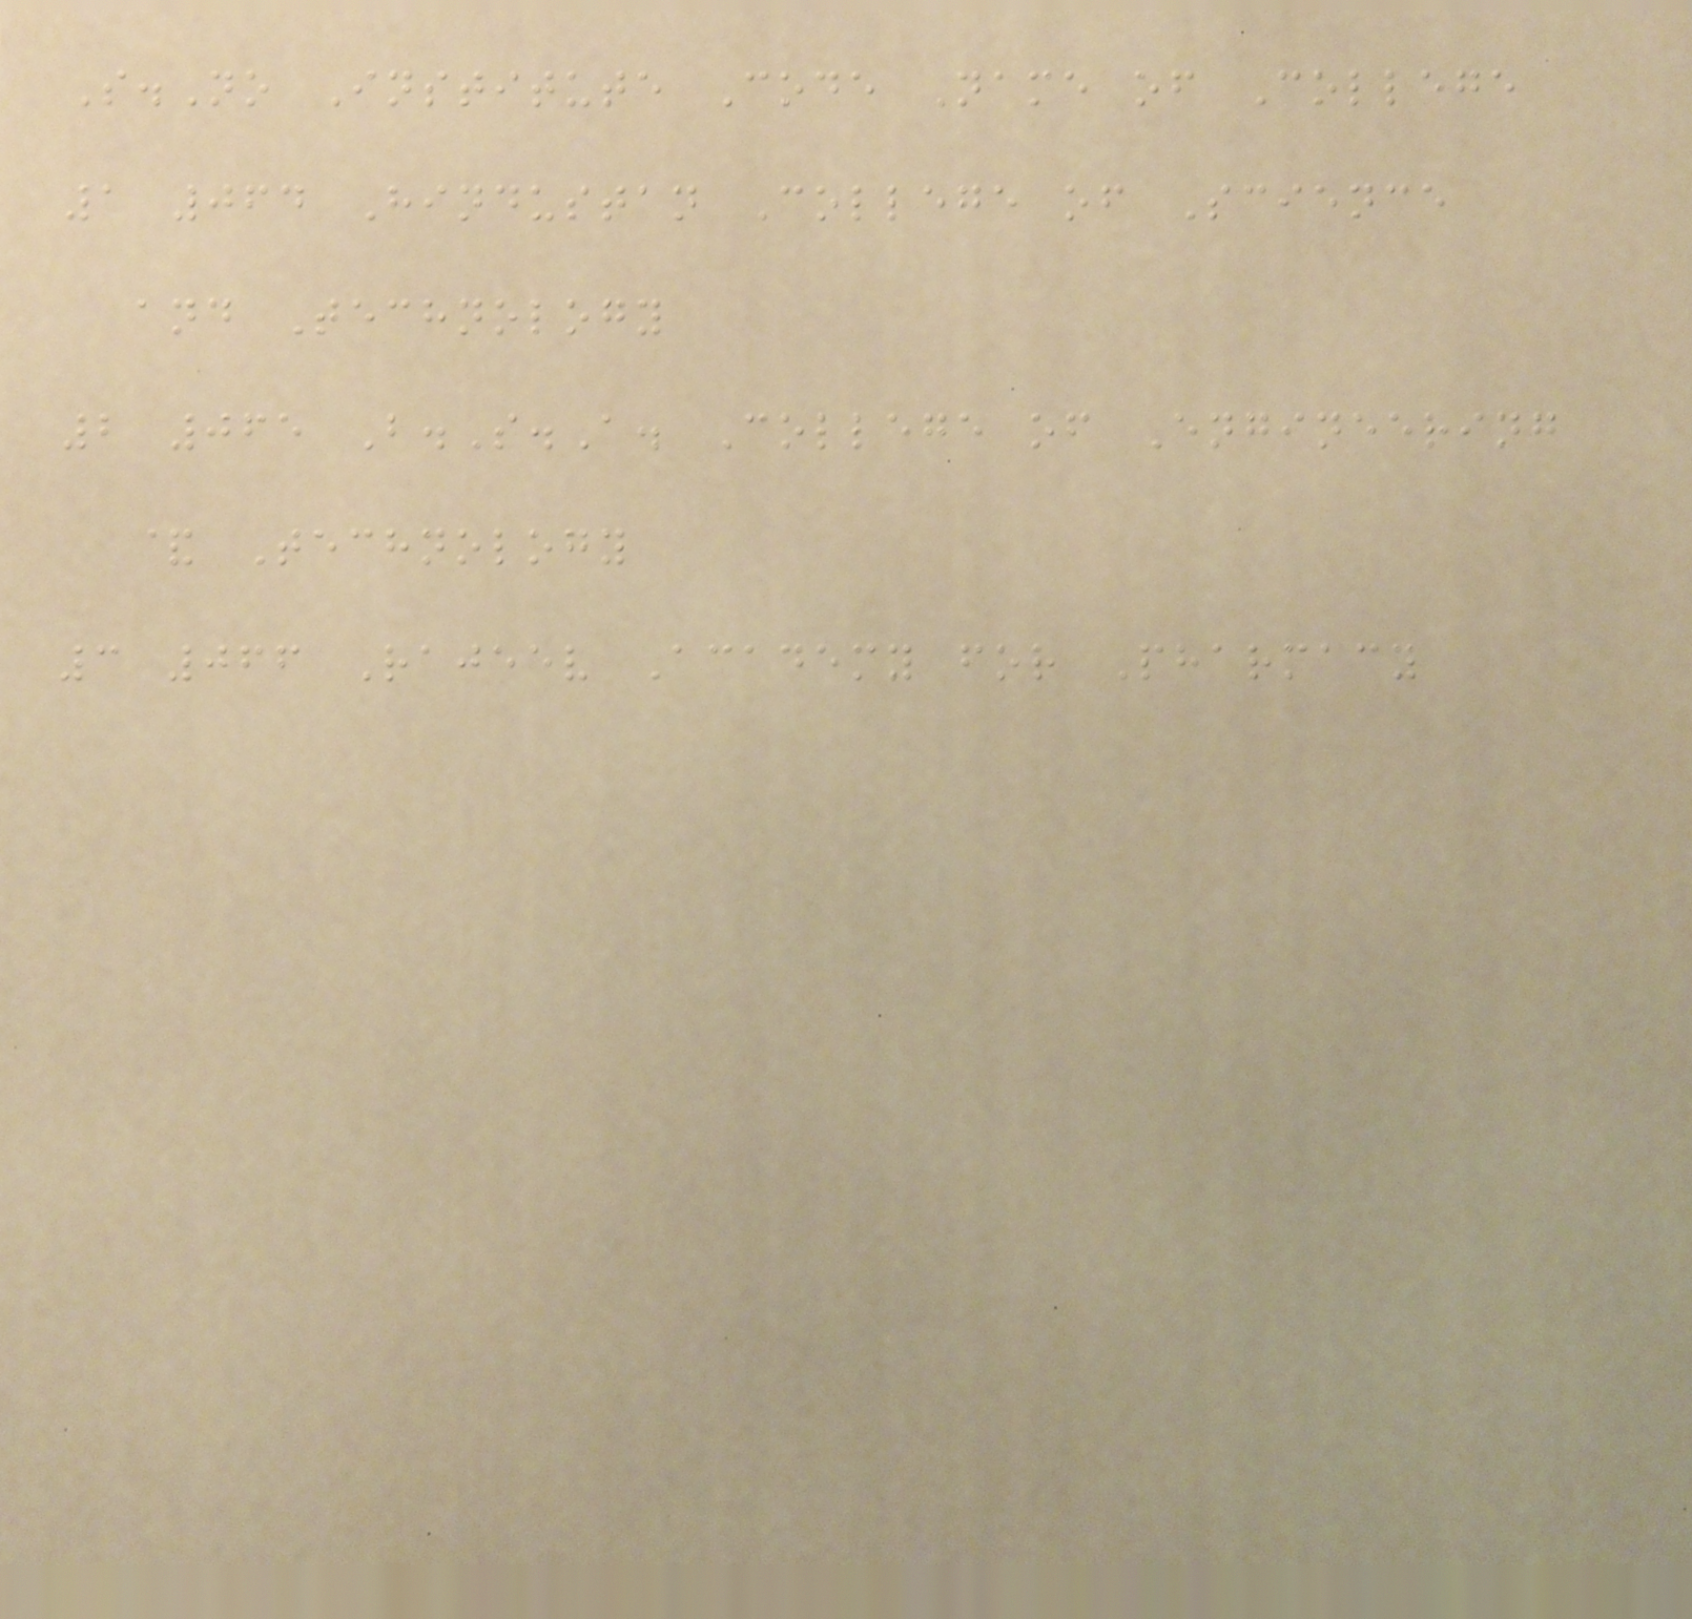S.No Institute Code Name of College
1 064 Hindustan College of Science
and Technology
2 065 B.S.A. College of Engineering
& Technology
3 066 Rajeev Academy for Pharmacy
